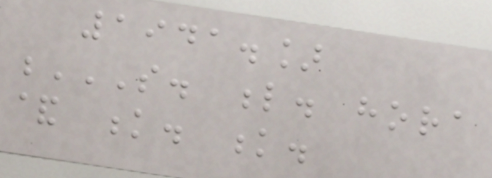1941.]
S. L. HORA
& K. K.
